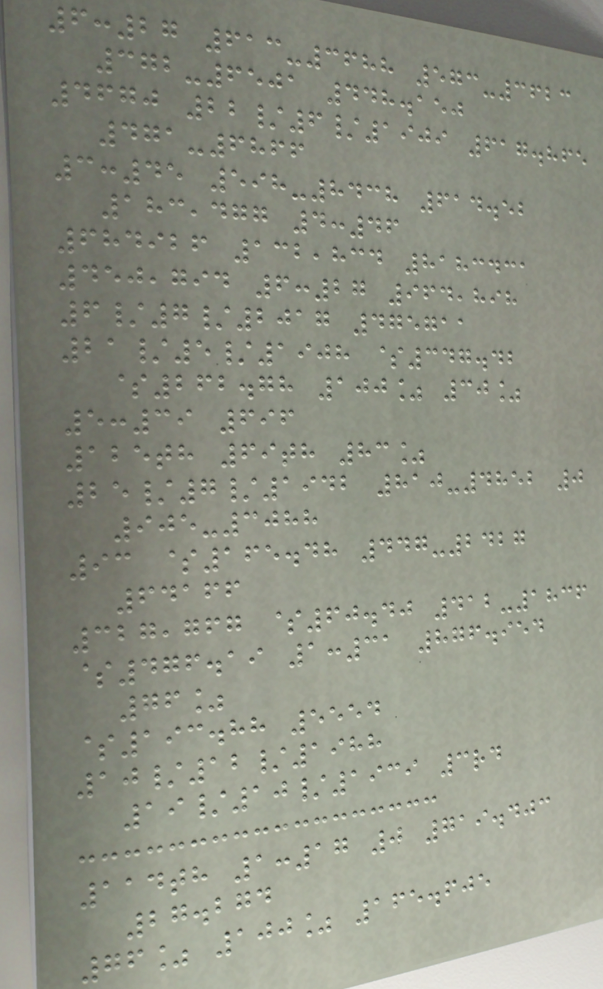6:27 613-3688 573-3623
372-6501 448.150
4670 22/6/1909 617.865
471-6866
3:45 598-8438 614.52
183,477 4:46
684926 132,834 8183431
450,794 6:27 964,898
6/7/2017 475711
21/5/1908 $347.42
$262.78 100% 30%
5:39 696
125th 69th 83%
25/7/1942 810-4852 0
905-3088
93 $165.48 447-2427
64166
327,767 $60.40 412-1836
$476.19 1:31 876.954
76%
$193.88 5554
10/12/1988
19/10/1939 3rd
114th 1:17 0 719.403
27.274
76% 100% 165.605
